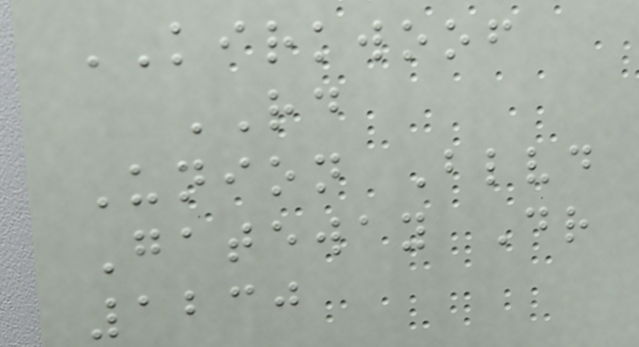KIRKWOOF
RD
Union Blvd
Gateway Dr
1230
